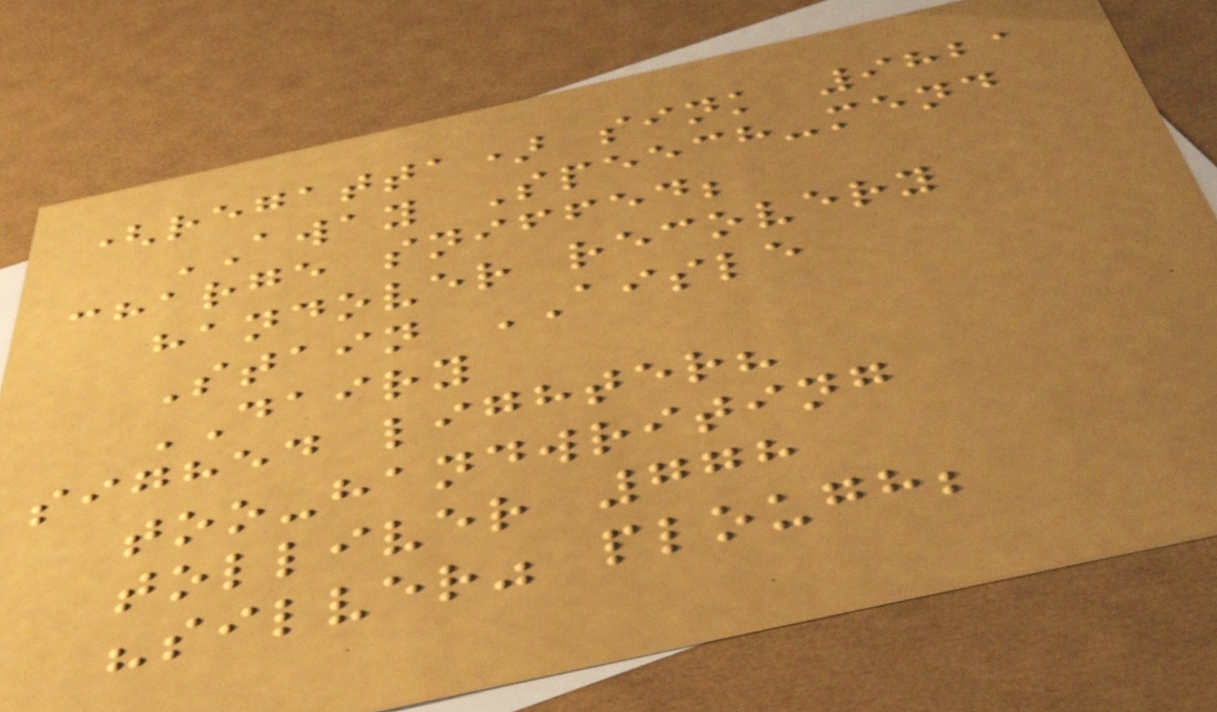(regatta) sink 9821
AWAY Speech-mend
charge sniffed;
handover recovery
Stain AISLE
DAIRY
sighed lighter?
too-handwriting
tolliver 778
"silver" plough;
